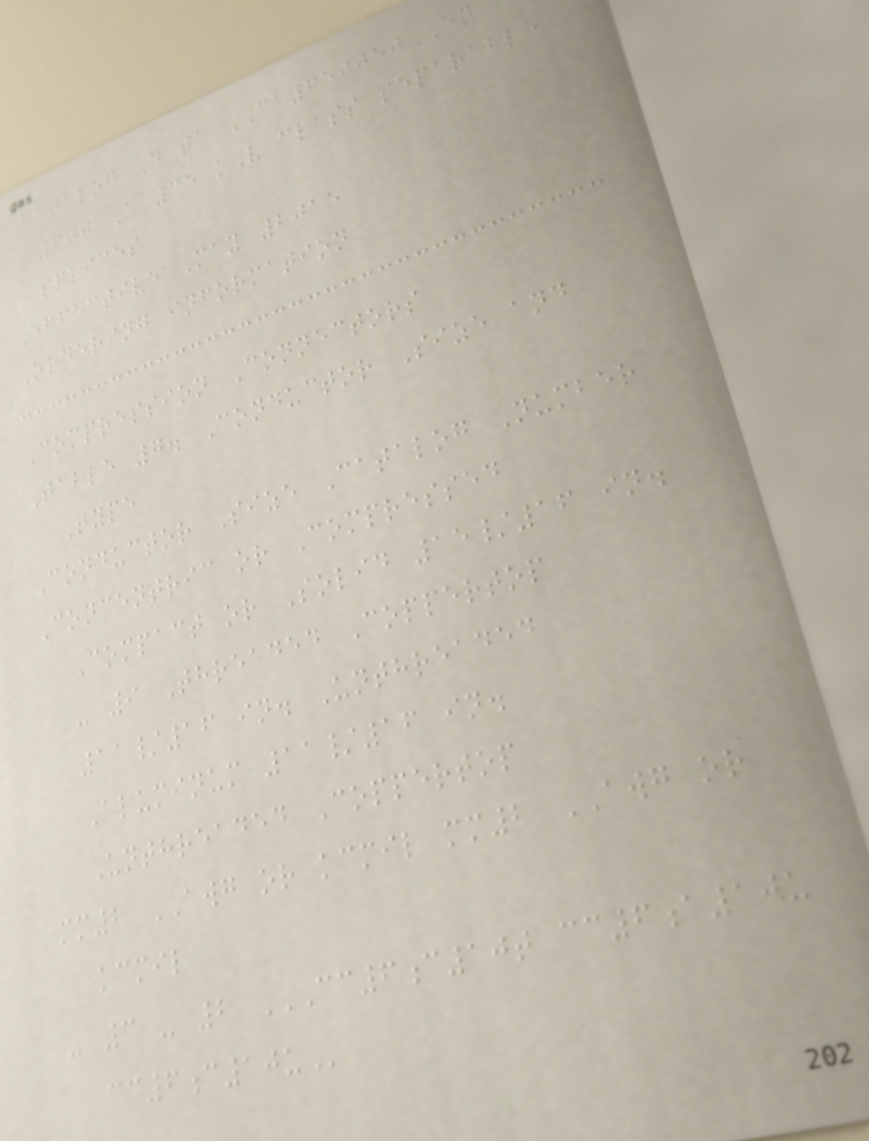Catalog Data CA650050EN
600 A 35 kV class separable
splices
Effective May 2015
Ordering information
Compression Connectors
Table 7. Conductor Size and
Type
Conductor Size Catalog Number
Concentric or Compressed
Compact or Solid 15/16 in.
- 9 Threaded Coppertop
11/16 in. Unthreaded
Aluminum 11/16 in.
Unthreaded Coppertop
mm2 AWG or kcmil mm2 AWG or
kcmil
- 3 - 2 CC6C10T CC6A10U
CC6C10U
